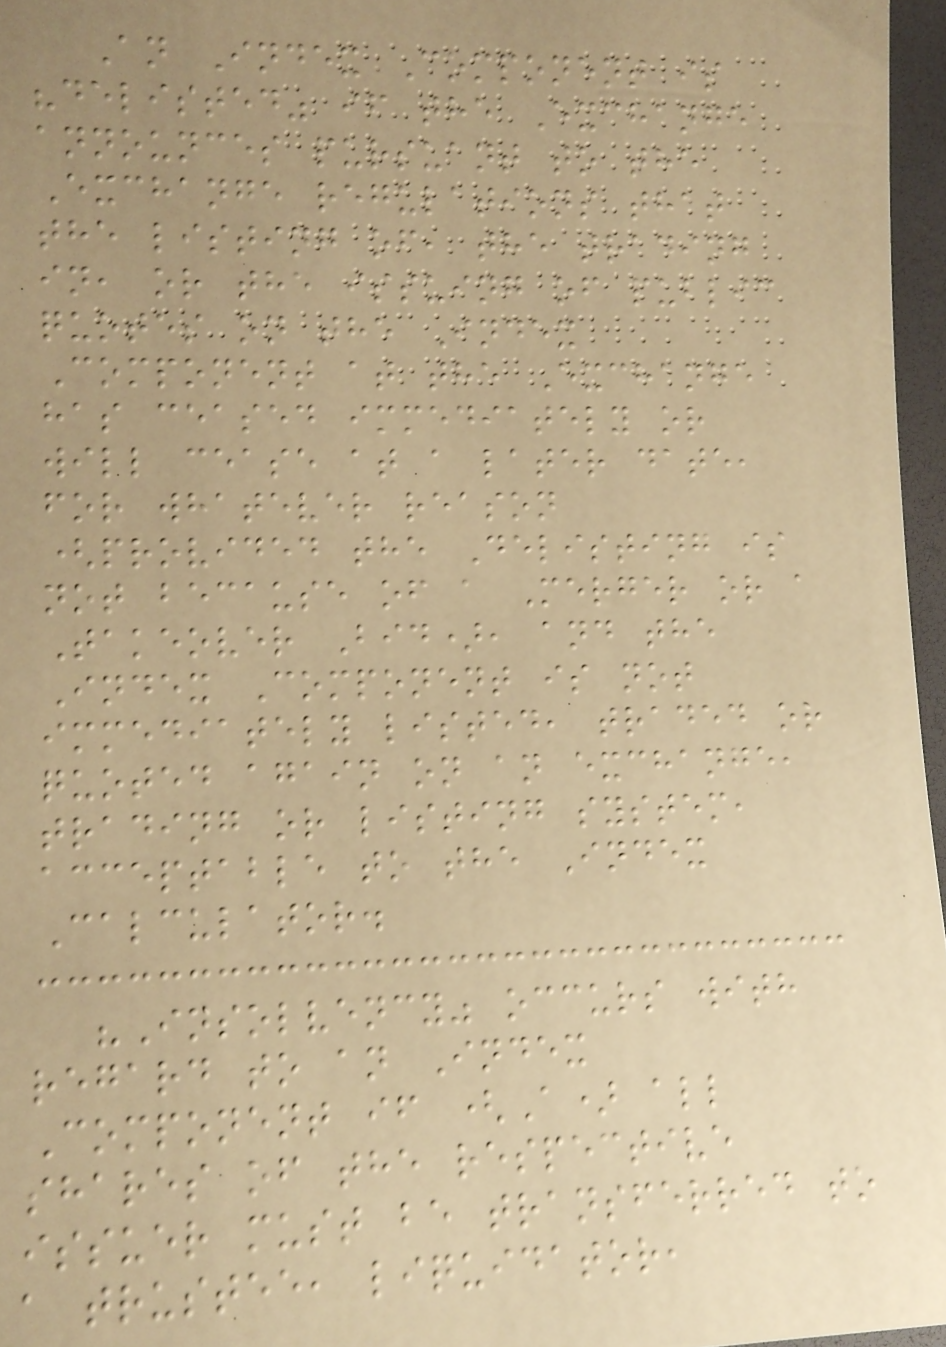An Index Component is
"delisted" if the Exchange
announces pursuant to the
Exchange regulations that
the listing of, the trading
in, or the issuing of public
quotes on the Index
Component at the Exchange
has ceased immediately or
will cease at a later date,
for whatever reason
(provided the Delisting is
not because of a Merger or a
Takeover Bid), and the
Index Component is not
immediately listed, traded or
quoted again on an exchange,
trading or listing system,
acceptable to the Index
Calculator.
"Insolvency" occurs with
regard to an Index
Component if (A) all
shares of the respective
issuer must be transferred to
a trustee, liquidator,
